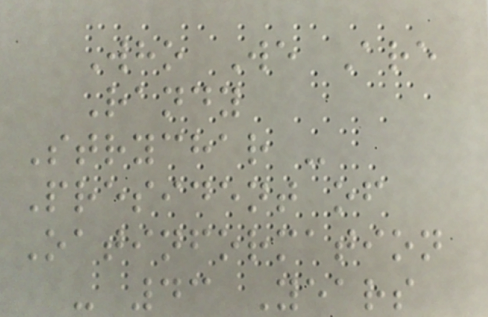Who We Are
Randy
Strychar -
President of
Oatinformation
- 43 Years
